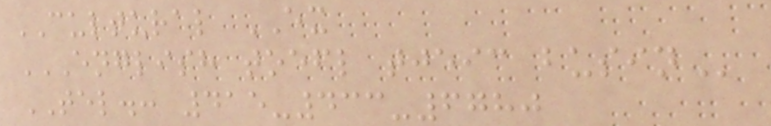CULTURAL EX
ENGLISH TOEFL TJEIC BUSIN
TEL.: 415-433-6780
